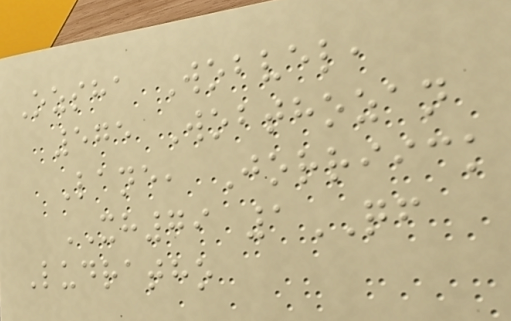Ozsha Wobvel,
575 Wobthozan
Lane, Jorriick
XH79 1QF
Ludratho
